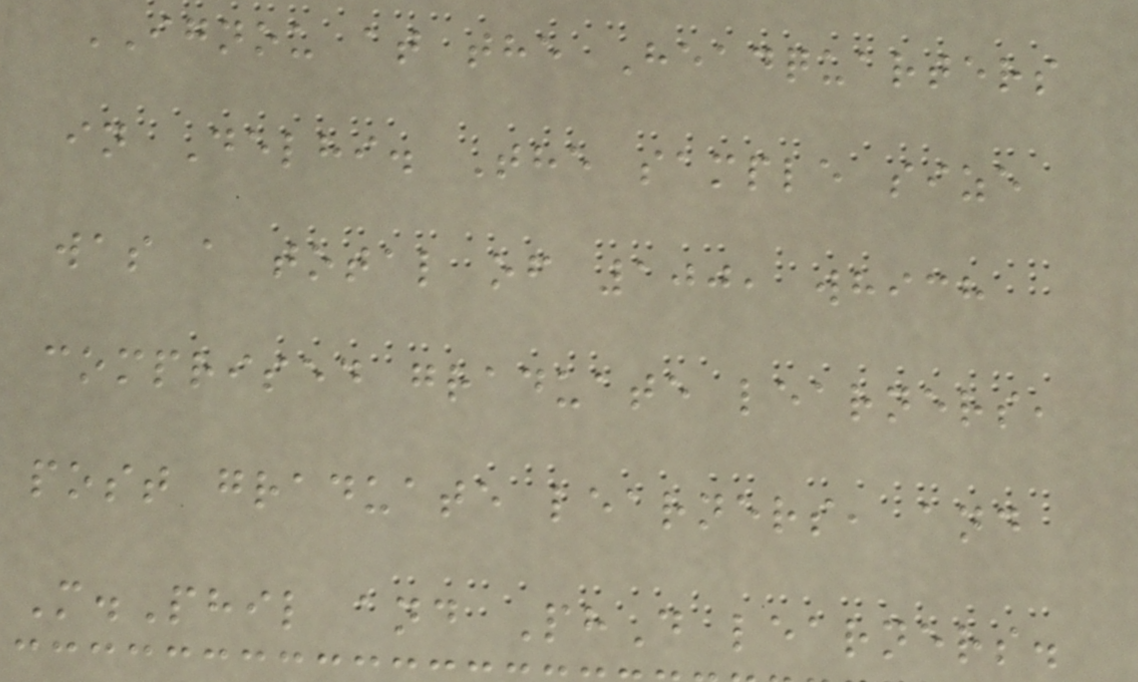IGNOU at the Headquarters
in Delhi. The sample size
was a total of 100, which
comprised graduate learners,
post graduate learners, and
M.Phil and PhD learners.
